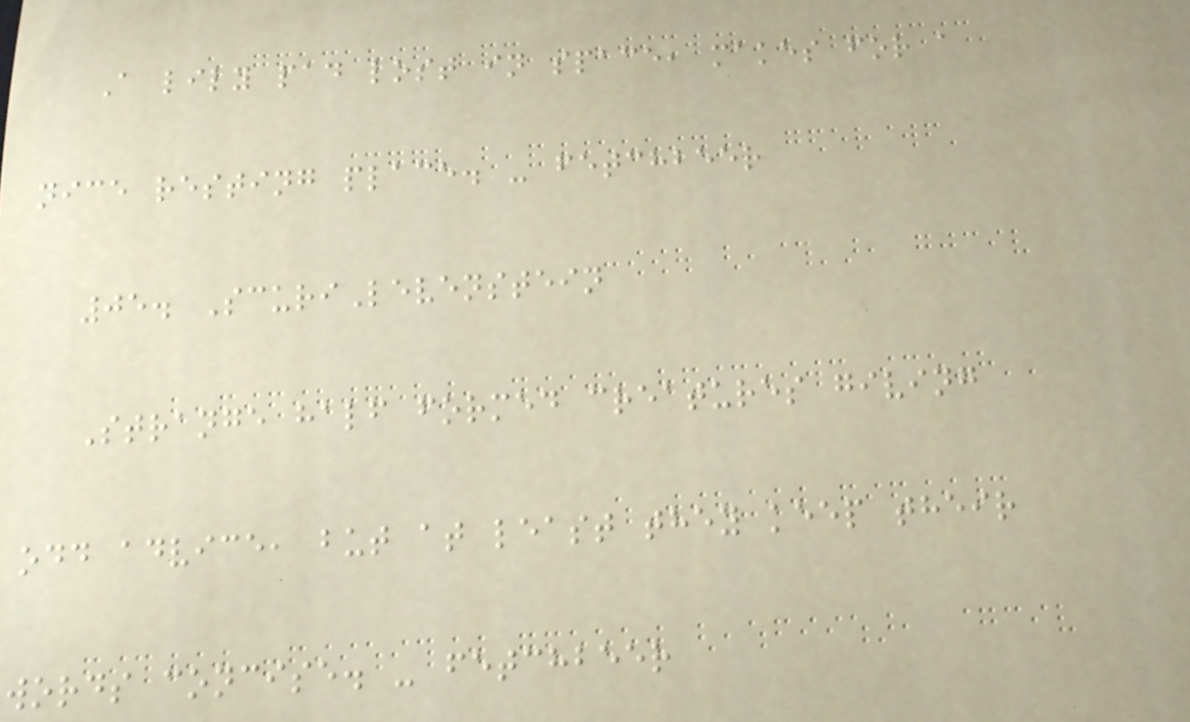A lily pad lost in space, makes for a
nice resting place. - fetchbeer
05. ScuriLevenstein
Strange half formed creatures giving
odd advice, but at least they keep their
words concise. - fetchbeer
